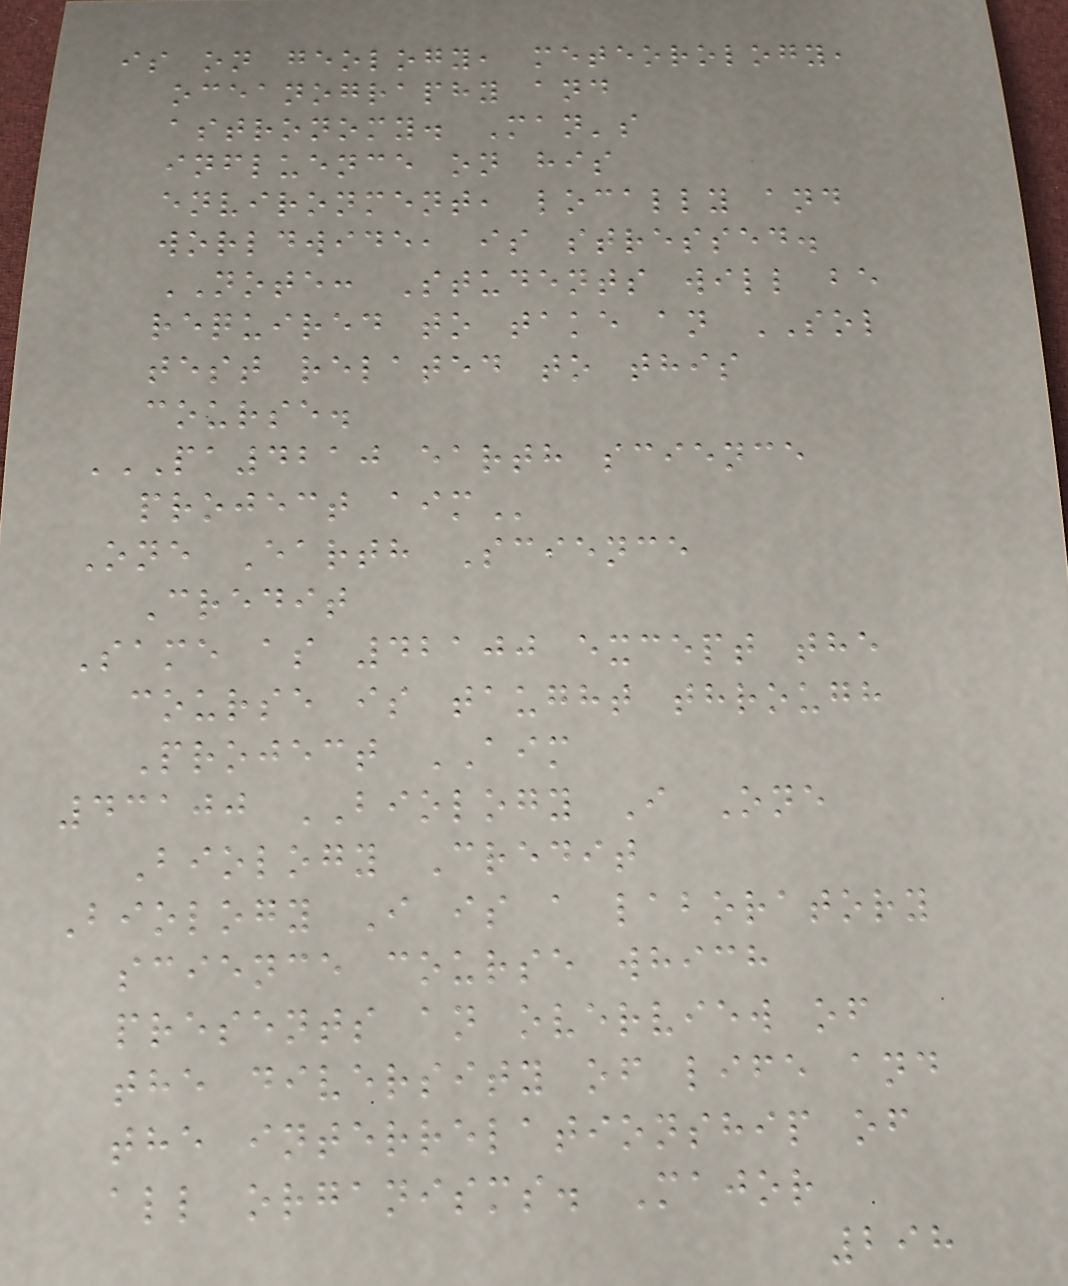is on geology, meteorology,
oceanography and
astronomy. Man's
influence on his
environment, locally and
worldwide, is stressed.
NOTE: Students will be
required to take an SOL
test related to this
course.
PA4210 EARTH SCIENCE
PROJECT AIM
One Earth Science
Credit
Same as 42100 except the
course is taught through
Project AIM
43100 BIOLOGY I One
Biology Credit
Biology I is a laboratory
science course which
presents an overview of
the diversity of life and
the interrelationship of
all organisms. Major
298
